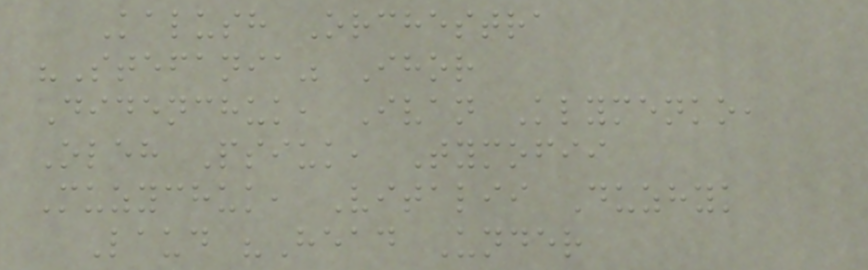Kalush Orchestra
"Stefania" Ihor
Didenchuk, Ivan Klymenko,
Oleh Psiuk, Tymofii
Muzychuk, Vitalii Duzhyk
Laud "Head Under
